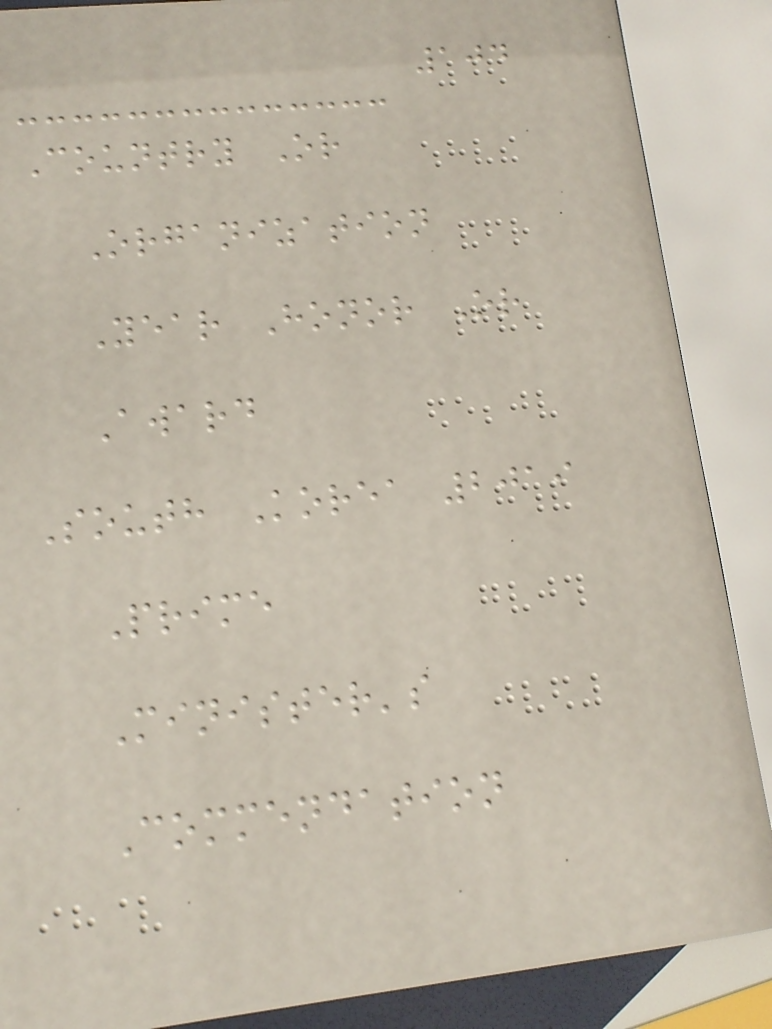104
Country Or
Organization
Year Honor Or
Award
South Korea 2019
Prime
Minister's
Commendation
